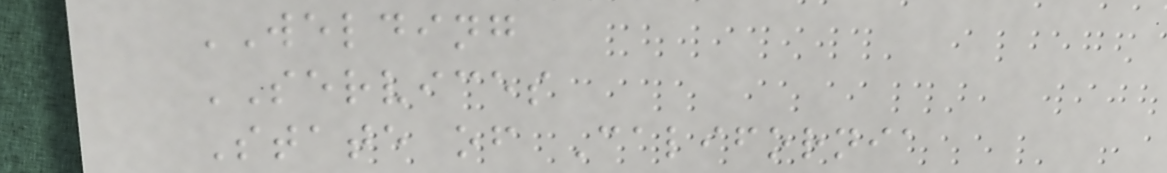WELDING
SERVICES
State of California
